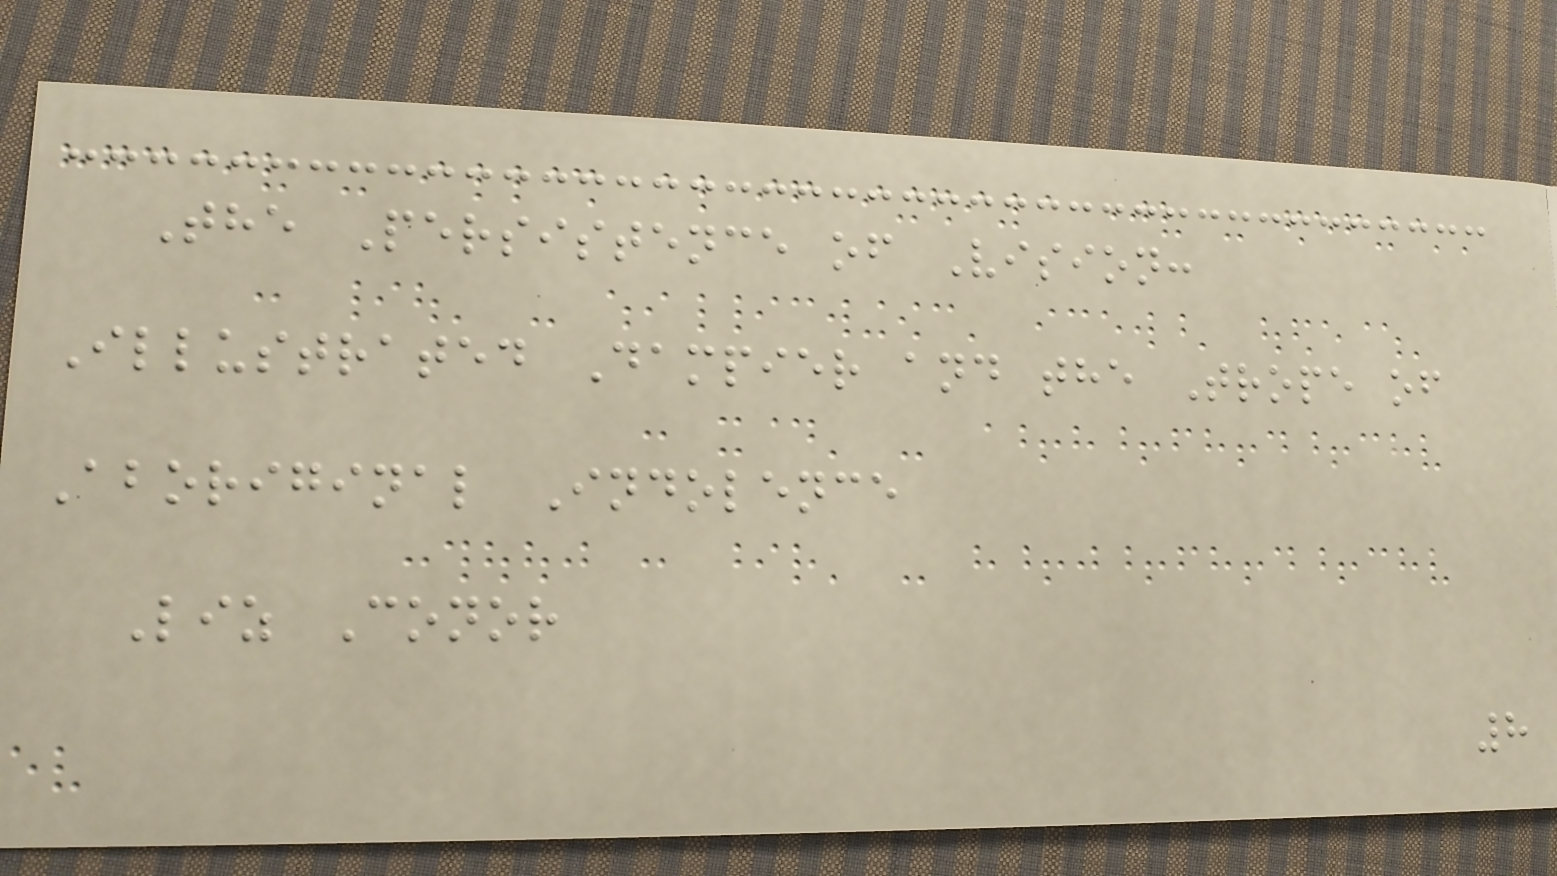The Persistence of Vision:
Illustrated Dampier and the Trope of
Aboriginal Indolence
Liz Conor
8
